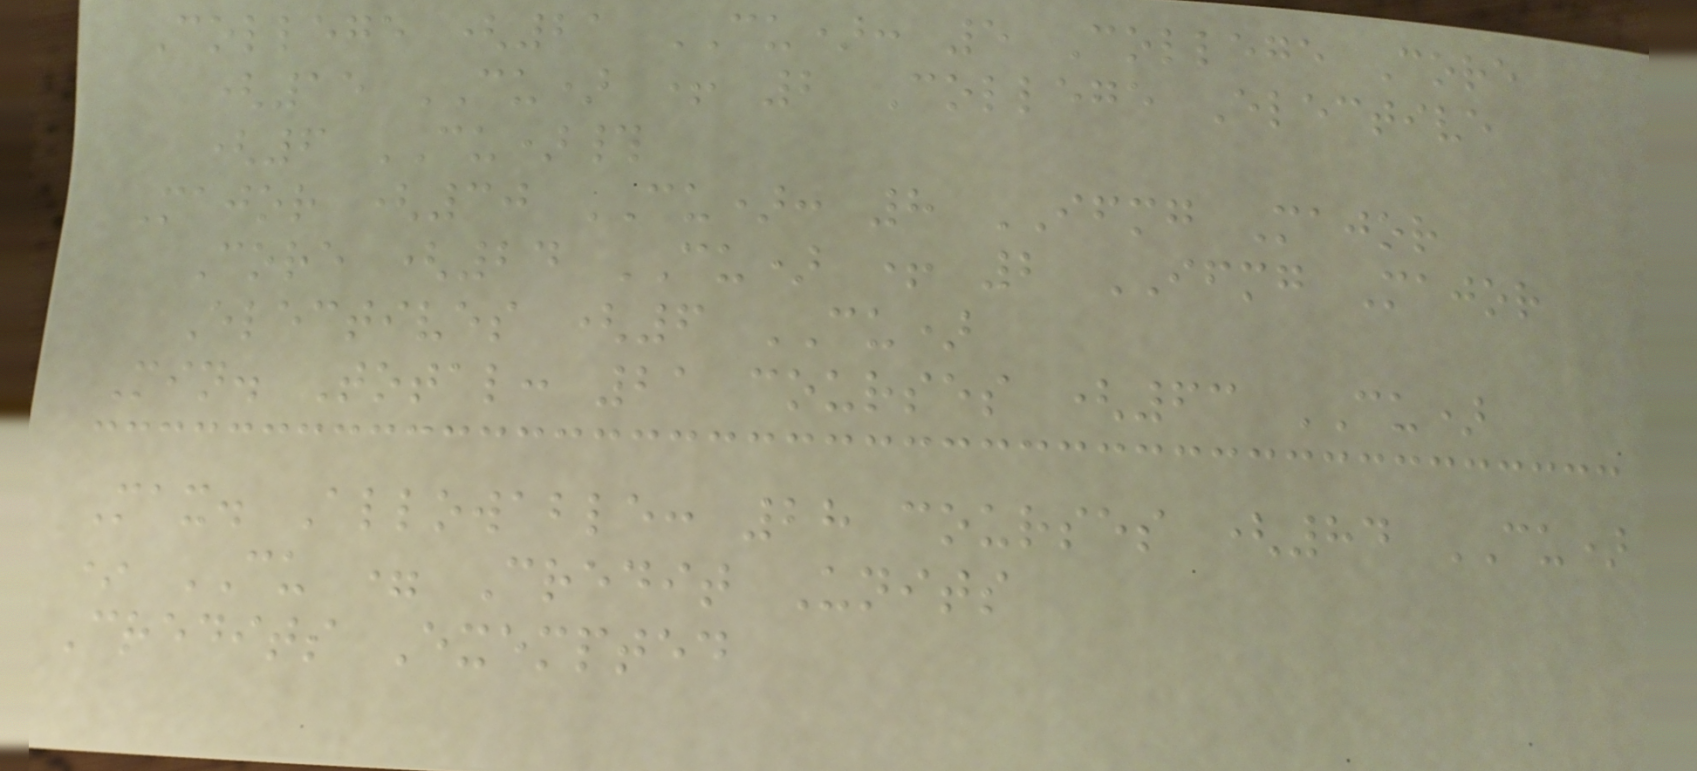College (21 CU): 5 College Core
(15 CU) + 2 College Elective
(6 CU)#
Major (30 CU): 8 IFMG Major
Core (24 CU) + 2 IFMG Major
Electives (6 CU)
Min. Total: 21 courses (63 CU)
Max. Allowable: 28 courses (84 CU)
* CU = Credit Units
Credits Exempted
